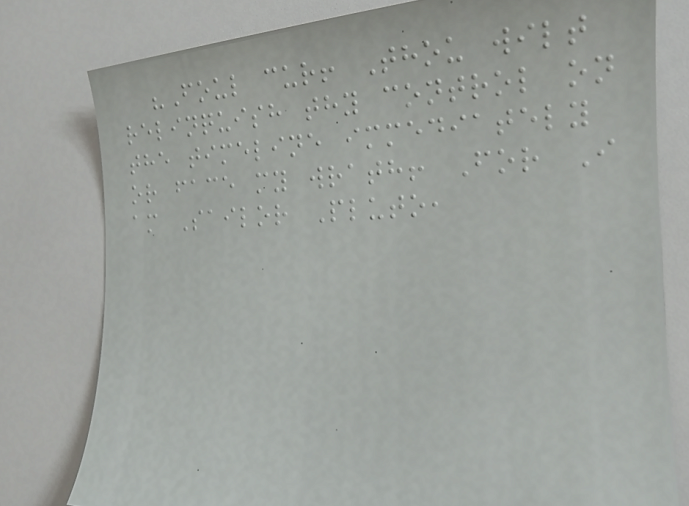"Foul cur! Thou wilt
relinquish thy control on
the timeline immediately
or face my wrath! For I
am Sailor Pluto,
